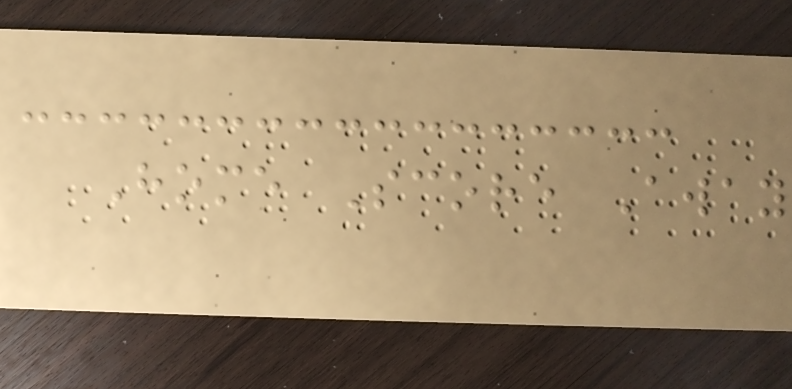Home Score Away
